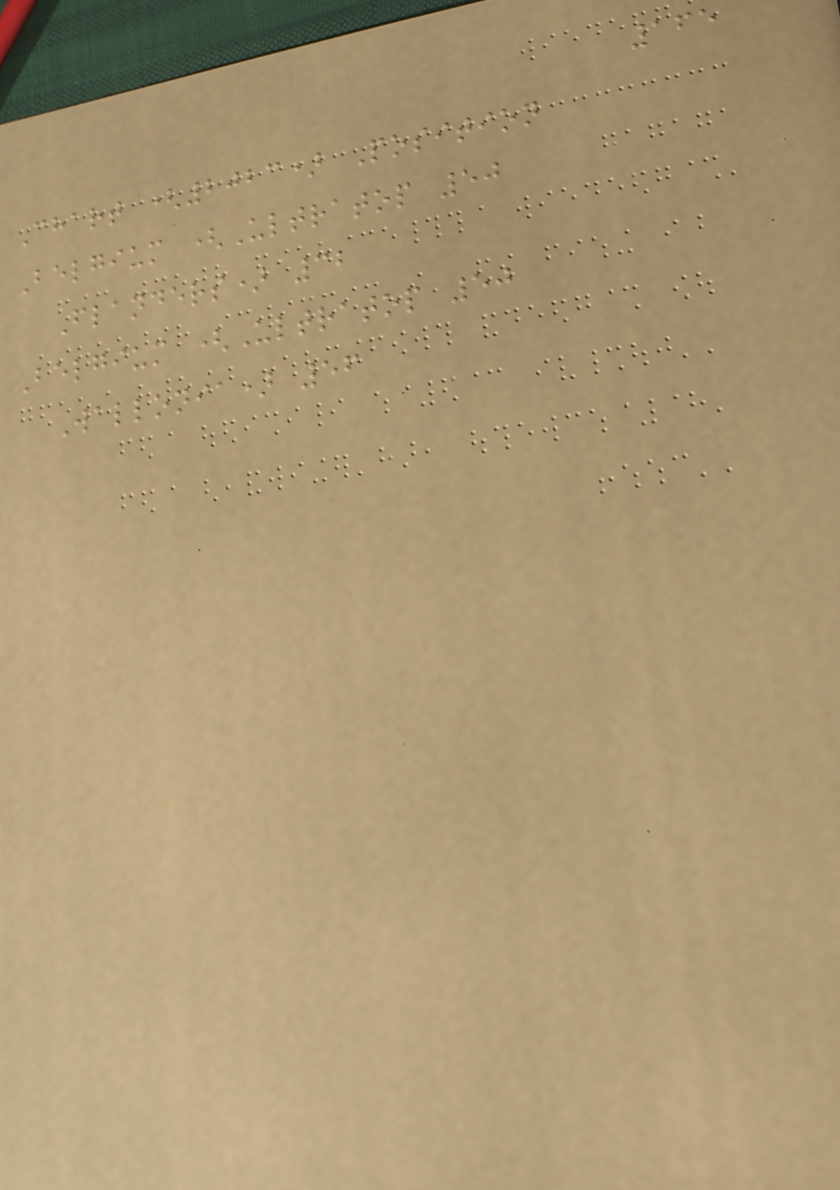165
Chart (2023) Position
Belgium (Ultratop 50
Flanders) 32
Belgium (Ultratop 50
Wallonia) 56
